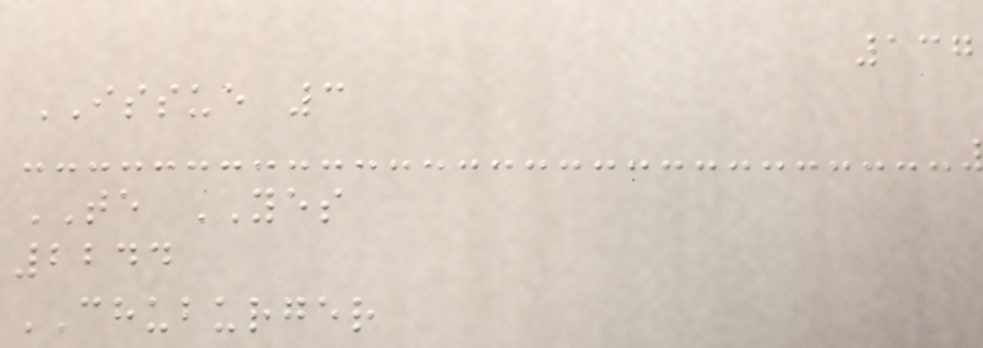137
ISSUE 3
TE YES
2244
CHUBURGER
